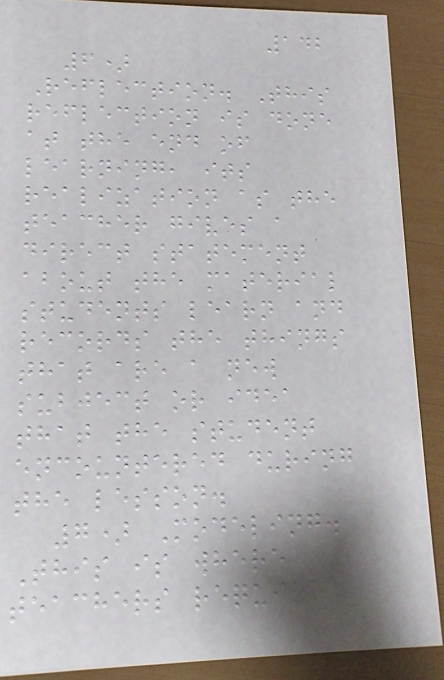142
6)
Reflection. This
reflection is done
at the end of
learning, its
realization as the
teacher gives a
direct statement
about the material
students learn and
records the things
that are a new
subject or idea
that the student
encountered during
the lesson.
7) Modeling.
This is where
teachers require
